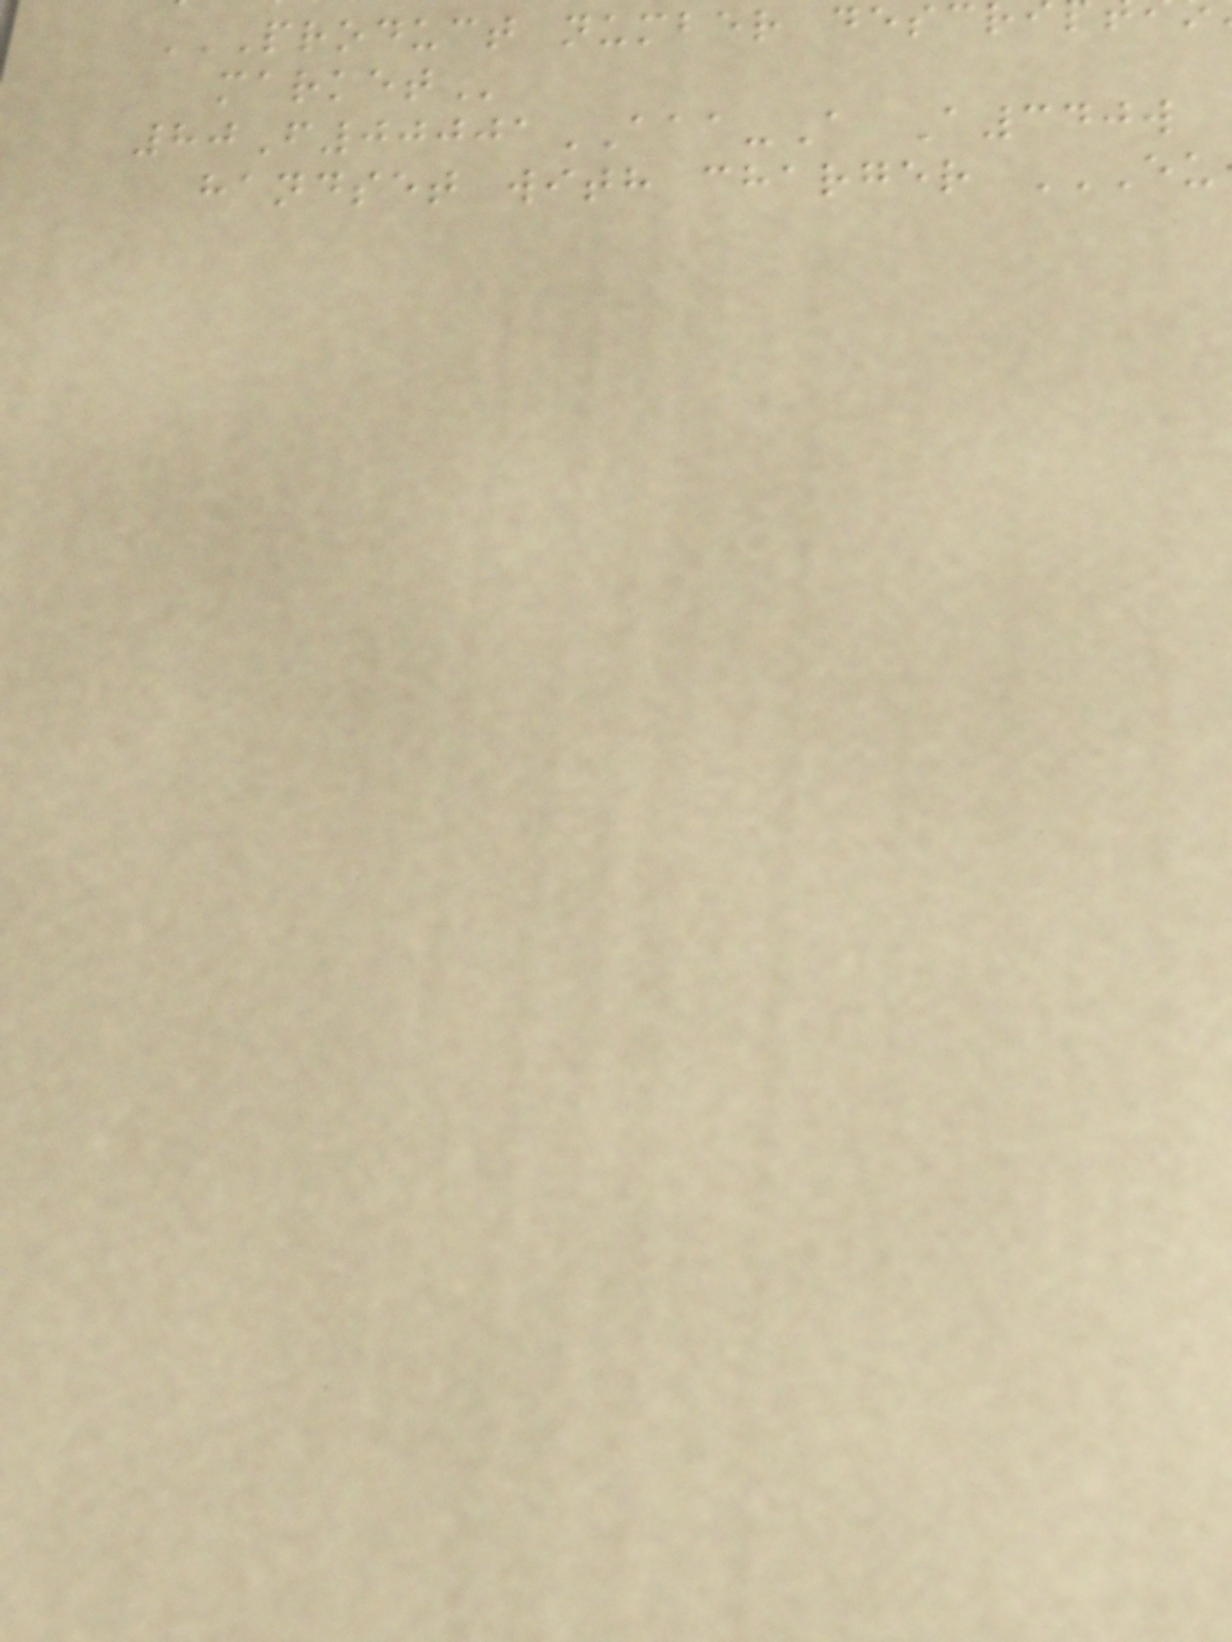80F00001AAA-A A340w
handset with charger
